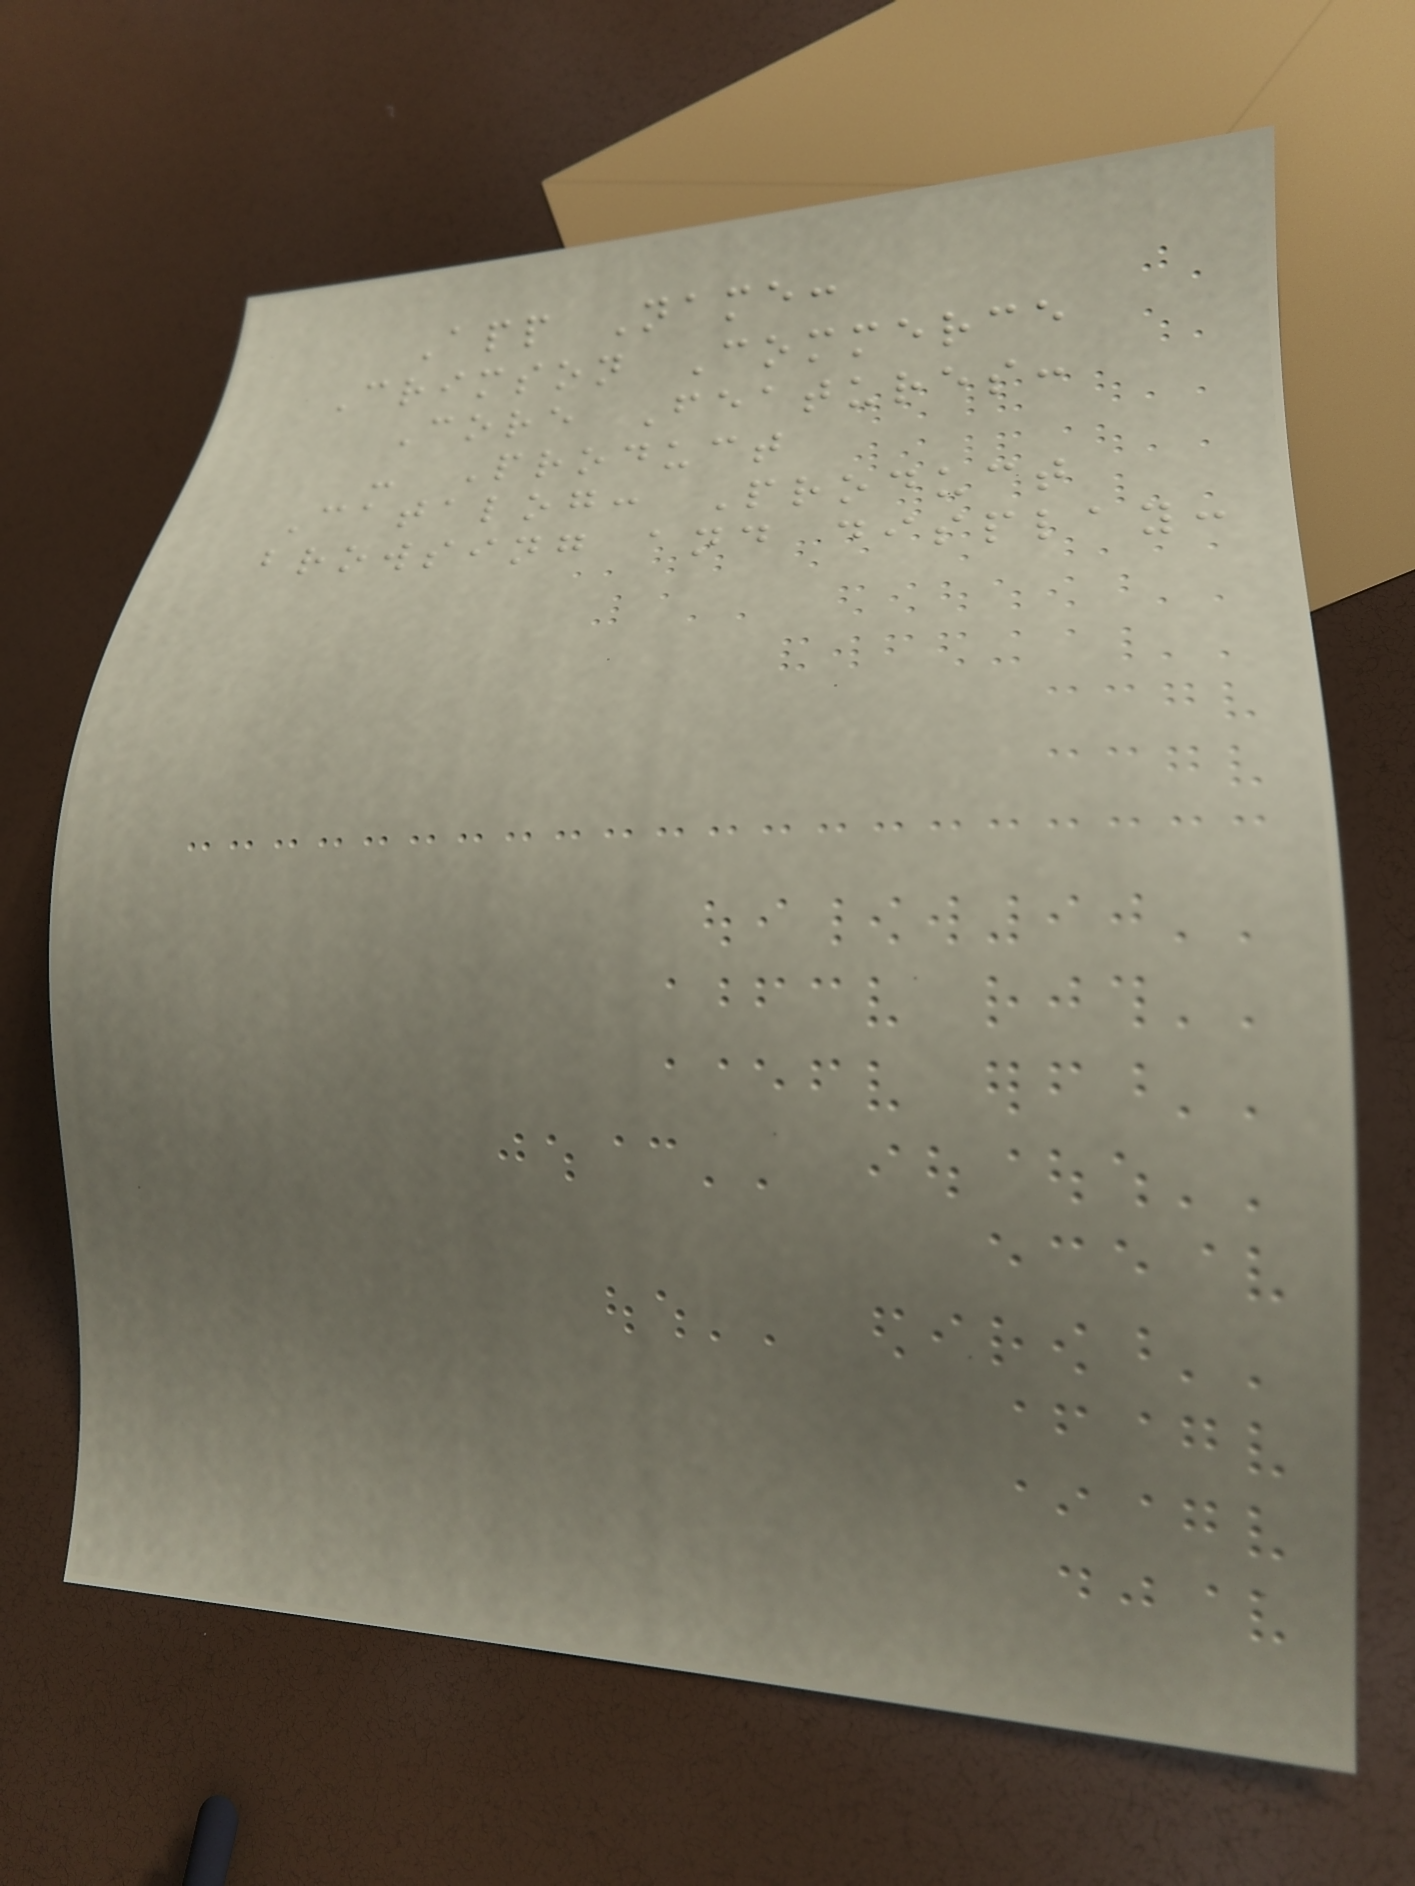App Name:
Crimson Commerce
Core Features:
- Product
Catalog: Product
browsing and display:
